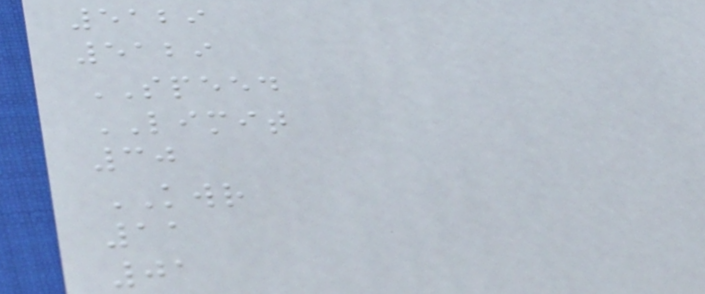5129
5129
SPEED
LIMIT
30
KWR
11
01
